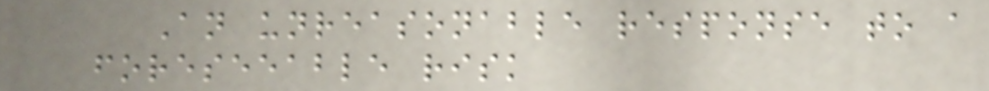An unreasonable response to a
foreseeable risk
